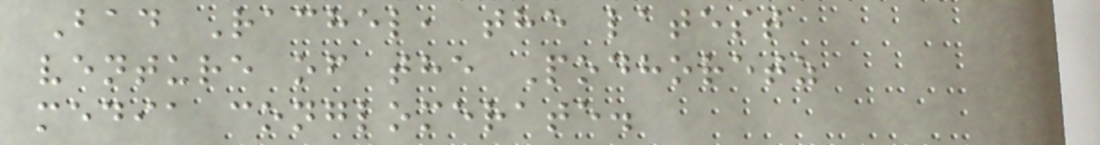Bad Rachel, the latest
venture of the Podhoretz
media conglomerate.
